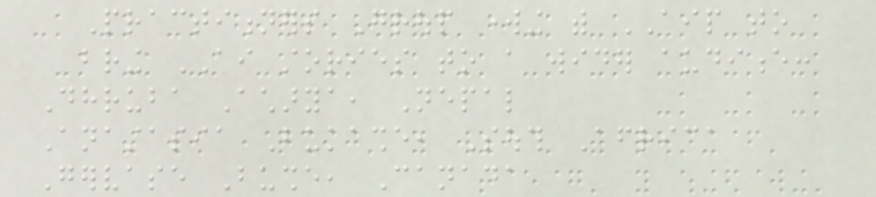Practitioners Group working with AIP to
bring AI stories to a wider audience:
Dhruba Acharya, Nepal
Anastasia Bukashe, South Africa
Gervase Bushe, Canada
